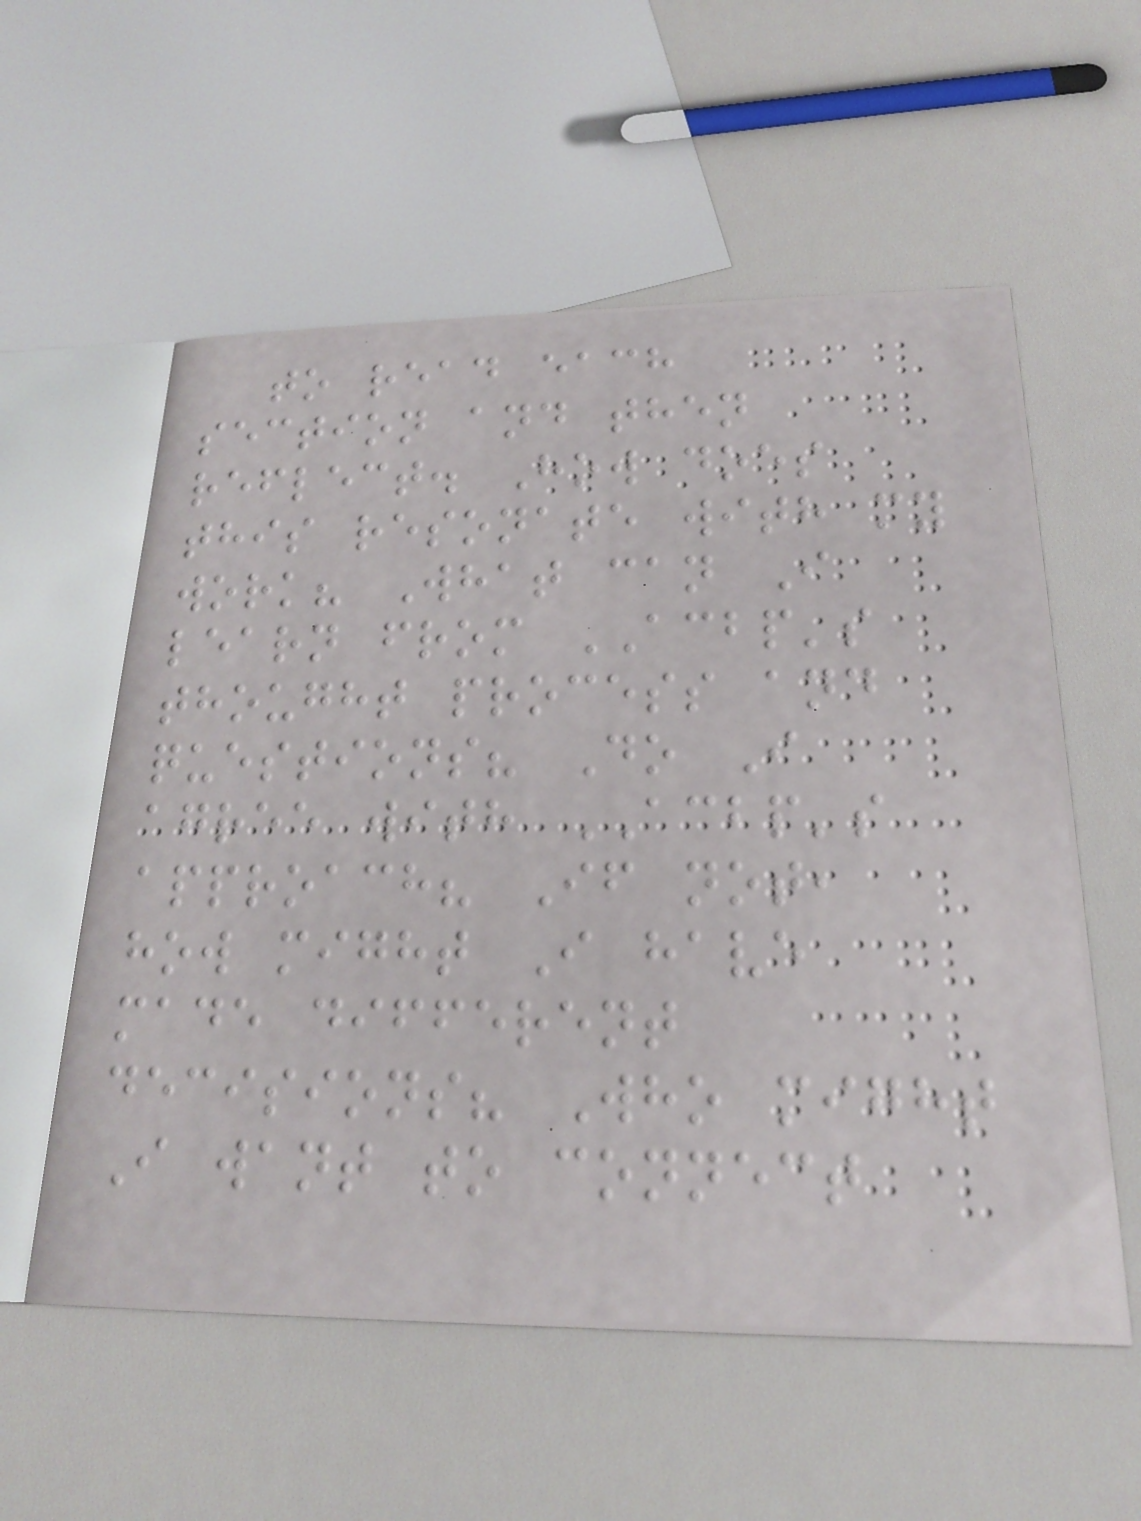to read each
section and then
reflect. How does
this resonate with my
work? What can I
learn from ACBP's
thought process and
questions? Do I
agree with ACBP's
approach? If not,
how might I have
made different
decisions? Who might
I want to connect
